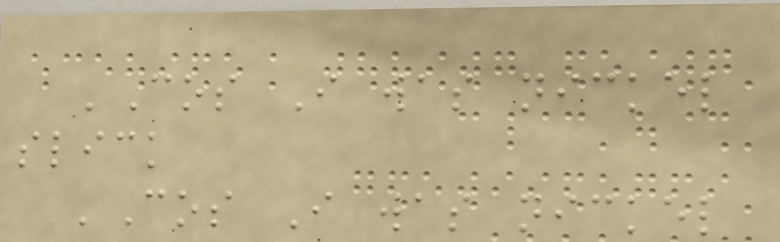'Cos I was nickel
slick
'Cos I was nickel
